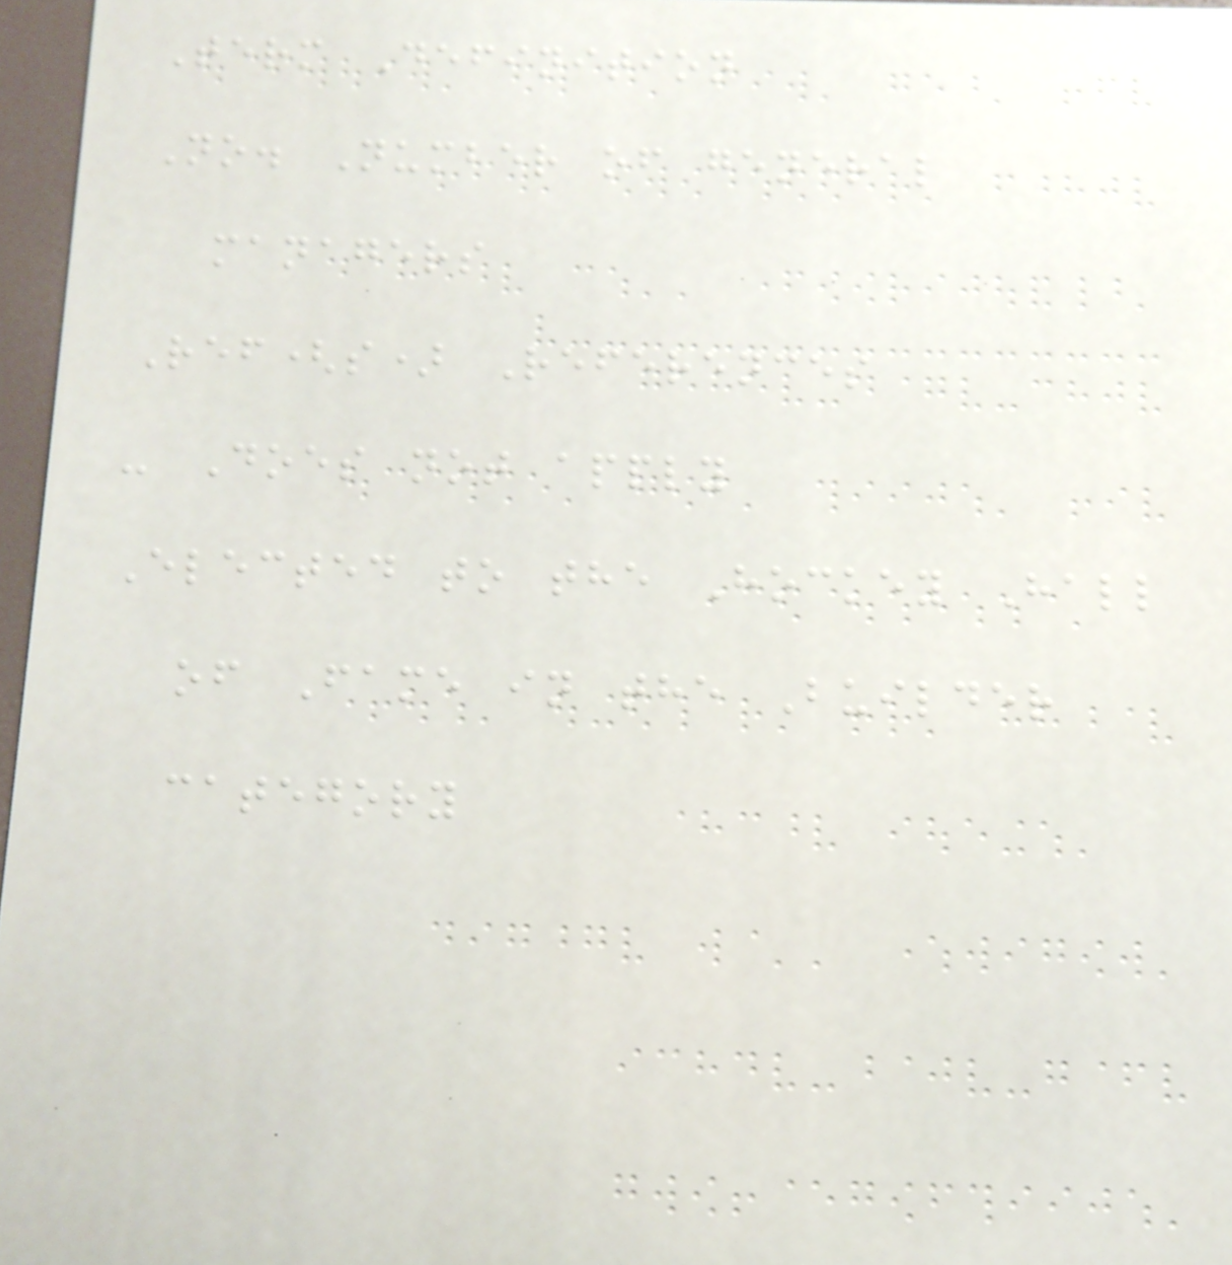Term Definition
No. Number of general
managers
Ref(s) References
- Does not apply
Elected to the Hockey Hall
of Fame in the Builder
category
